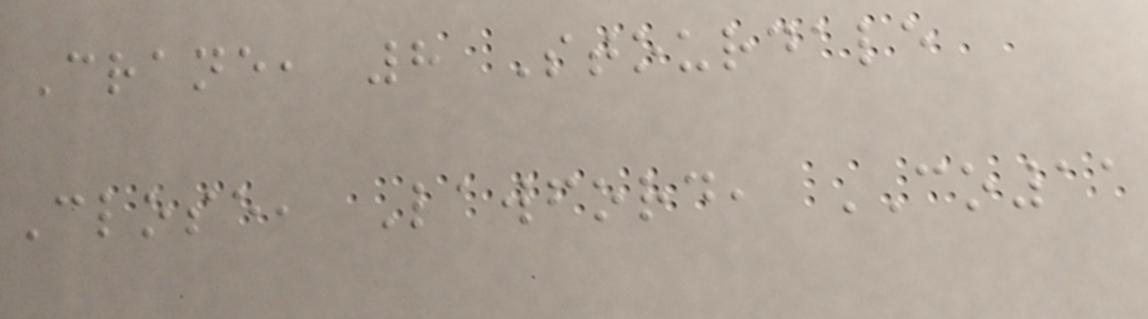Crane, 8 Stourdale
Close, Lawford, CO11
